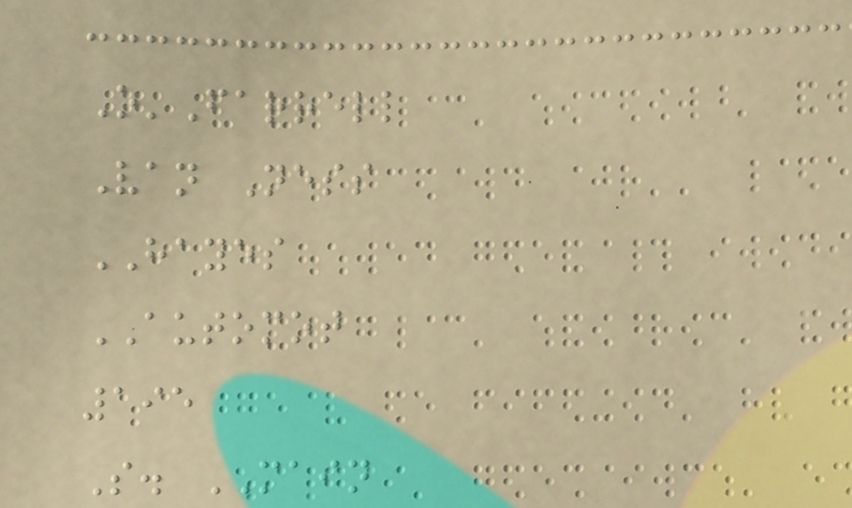O'Farrell
Van Ness
HAYES
AUTOMOT
195
S. MAIN
